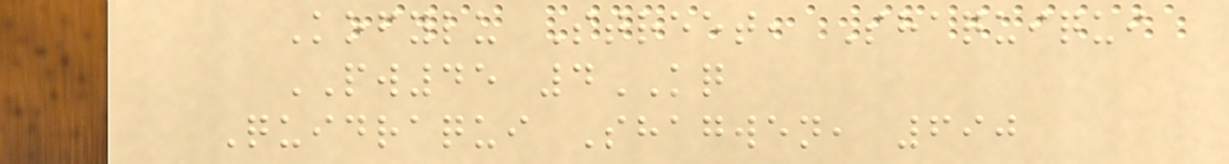Kofylu Street, Shaquiqui
PW45 4KQ
Quidraqui Shagwen, 690
